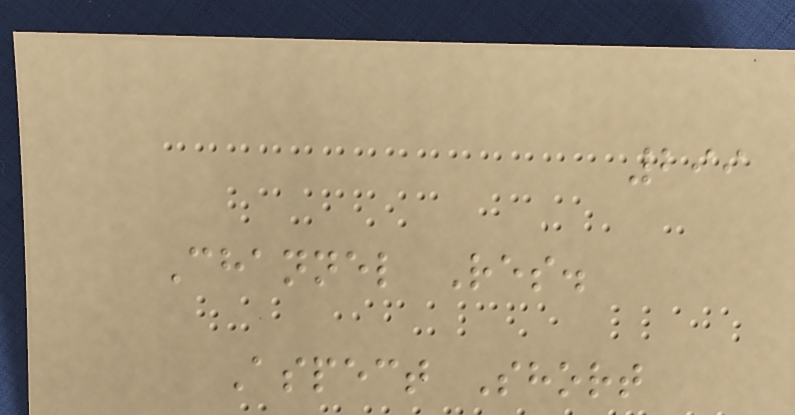299
Channel Res.
Aspect Short
